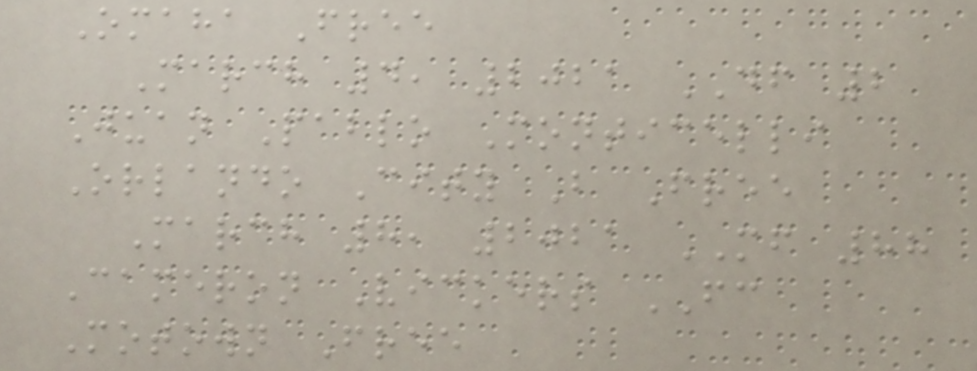Omaha Free
March 4, 2021 DF 2
Juan Pablo Monticelli
Orlando City B Free
March 8, 2021 MF 88
Cameron Vickers FC
Motown Free
